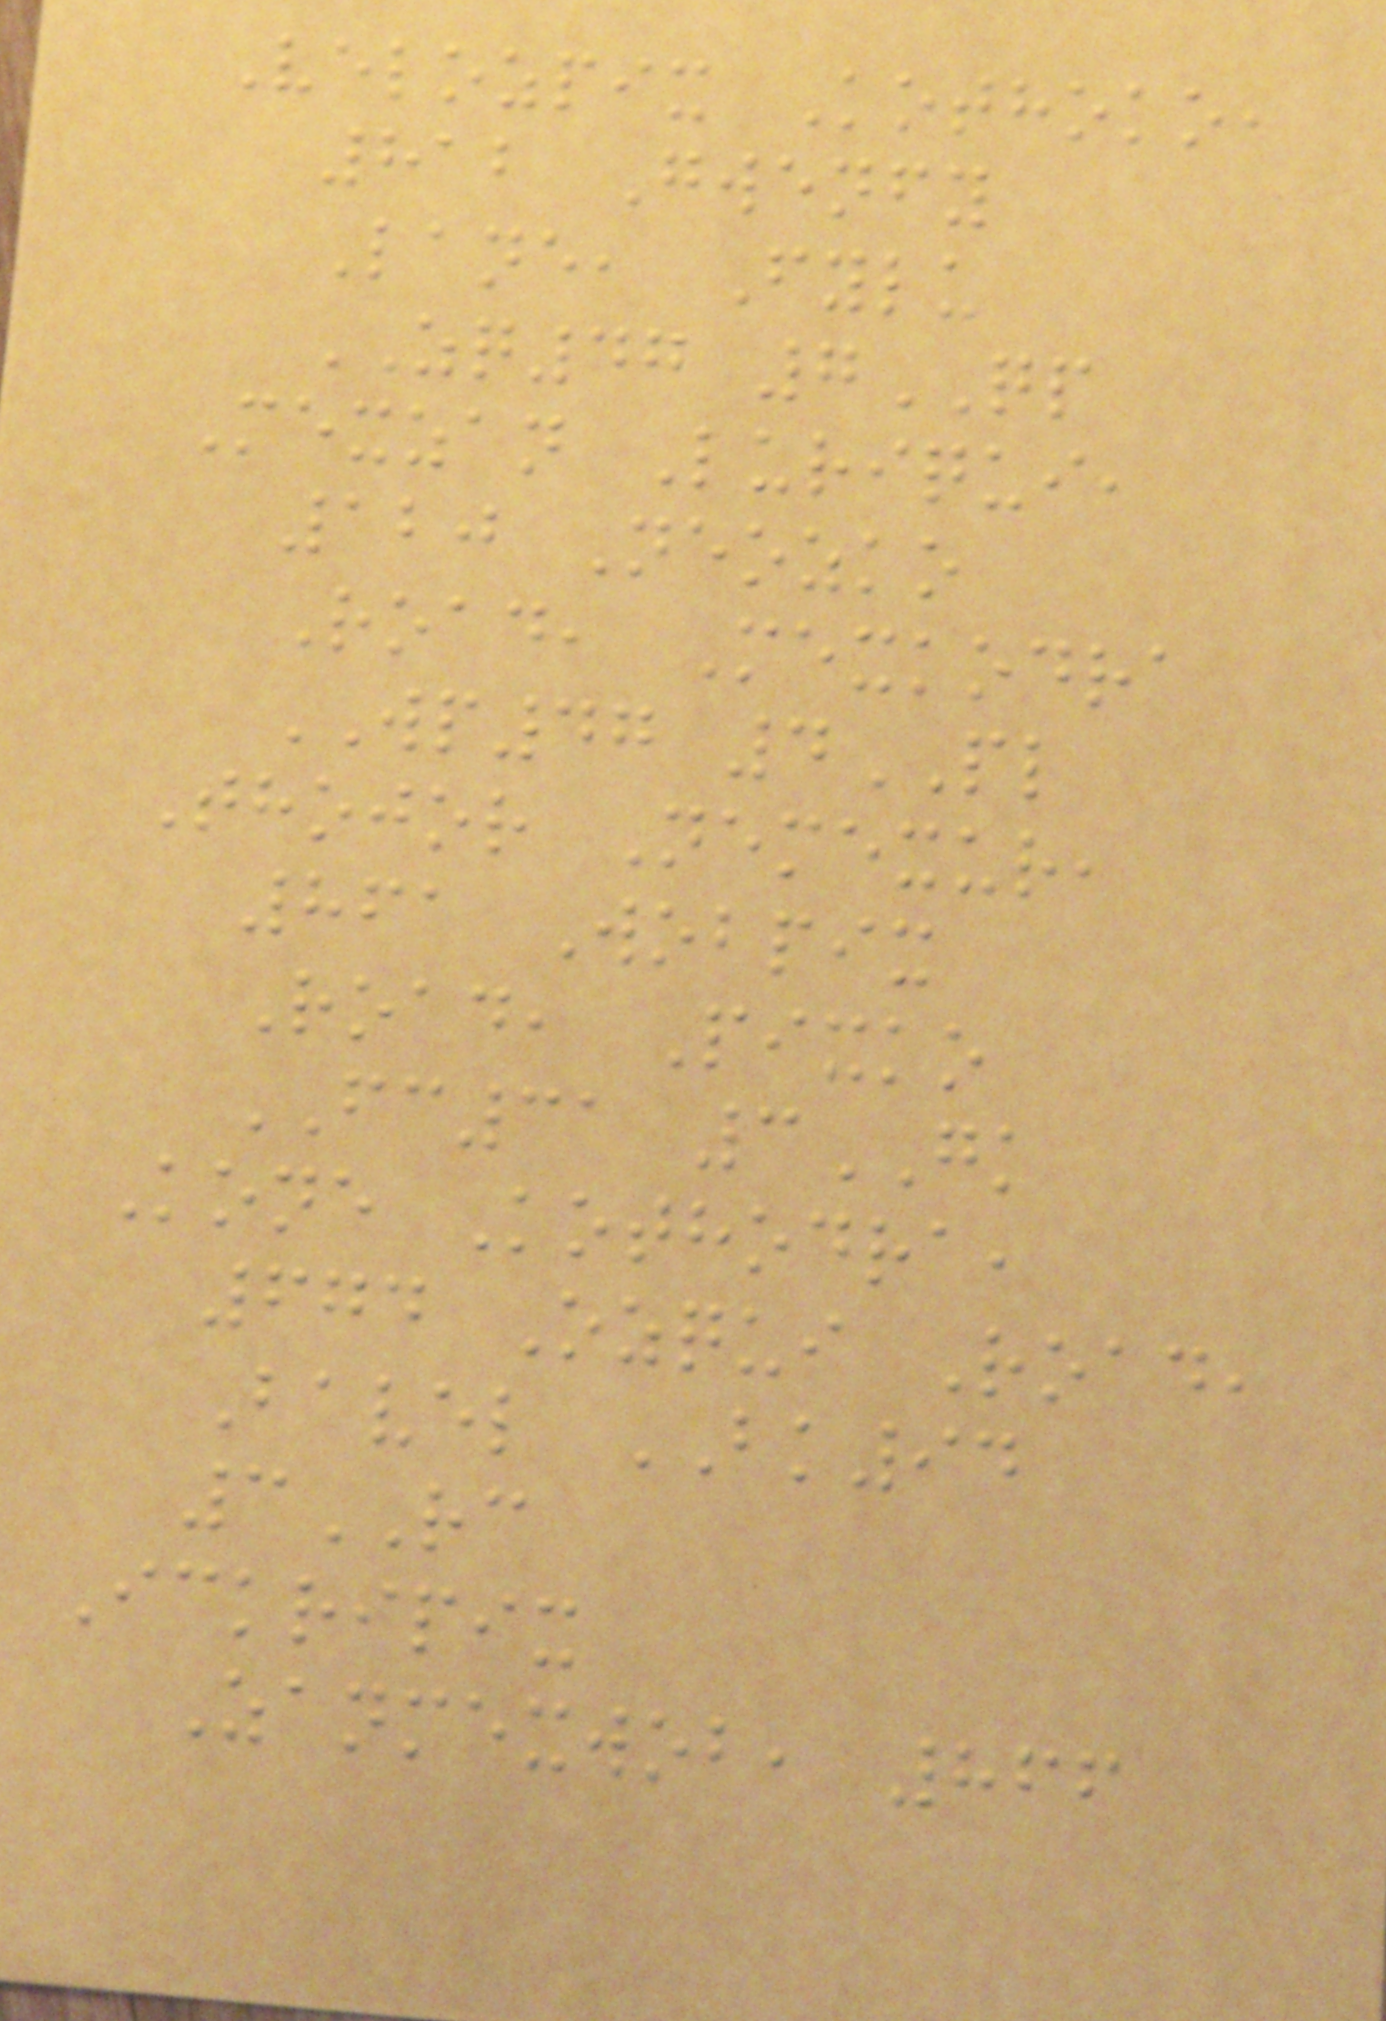Velozpix Kothoko,
812 Gwenfy
Lane, Fylu
ZQ47 7QP
Mexzan Luriqui,
120 Neozko
Road, Mexkodra
WP47 4PL
Thojor Nemexur,
861 Wobpix
Road, Pixko
FC31 3GK
Kone Kothodra,
674 Ozqui Road,
Bavel BK94
3RC
Ickripix
Zanmexwob, 866
